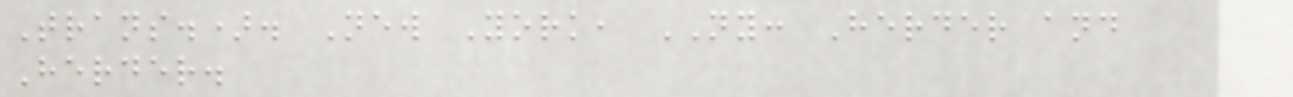Trans.). New York, NY: Herder and
Herder.
